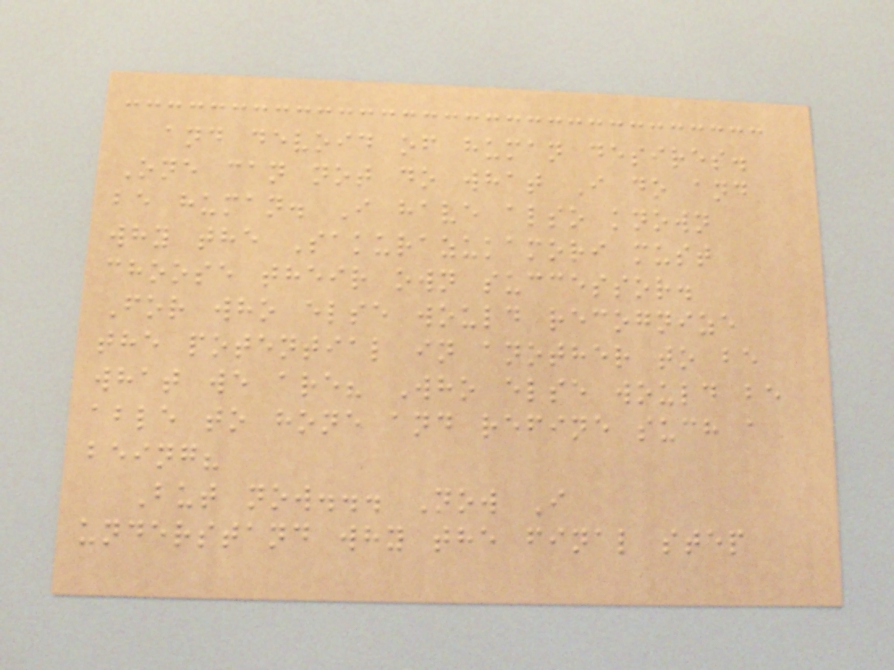and devoid of human desires.
One can not do what I do and
be human. I have also known
why the Sakurazukamori must
choose their own successor.
For who else would recognize
the potential in another to be
what we are? Who else would be
able to hone and refine such a
being?
But now... Now I
understand why the final step
